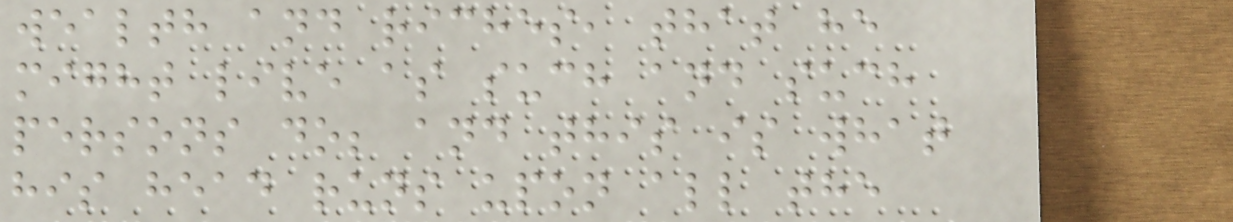wealth and riches, that he
might live as such and such
persons do; and this is what
his head runs upon all the
